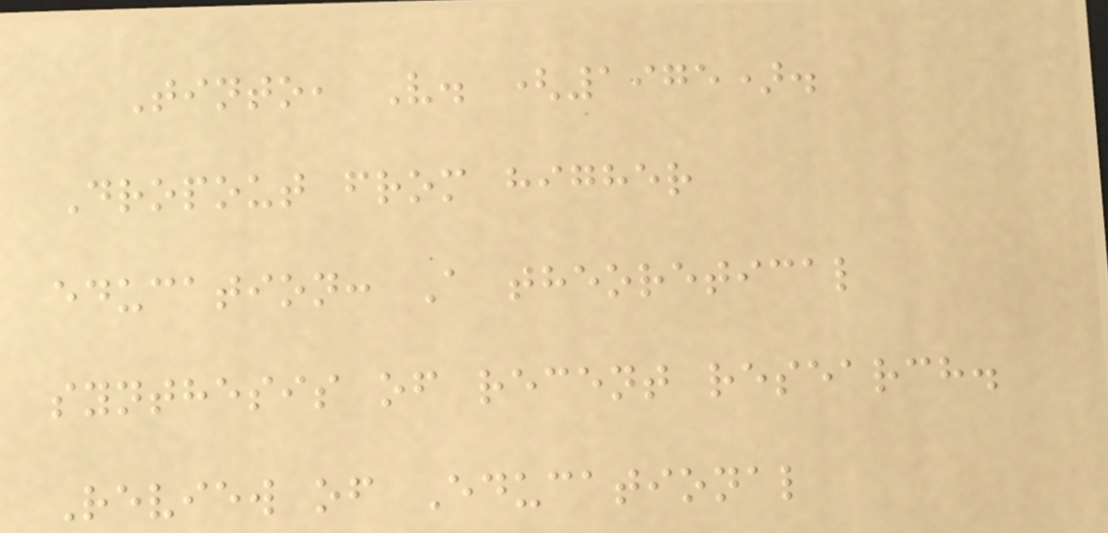Tinto, V. (1975).
Dropout from higher
education: A theoretical
synthesis of recent research.
Review of Educational
